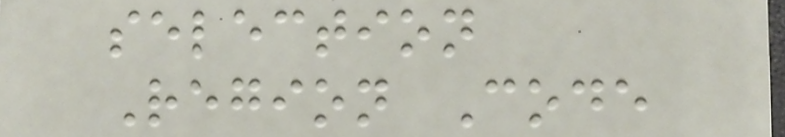selection
Region Code
